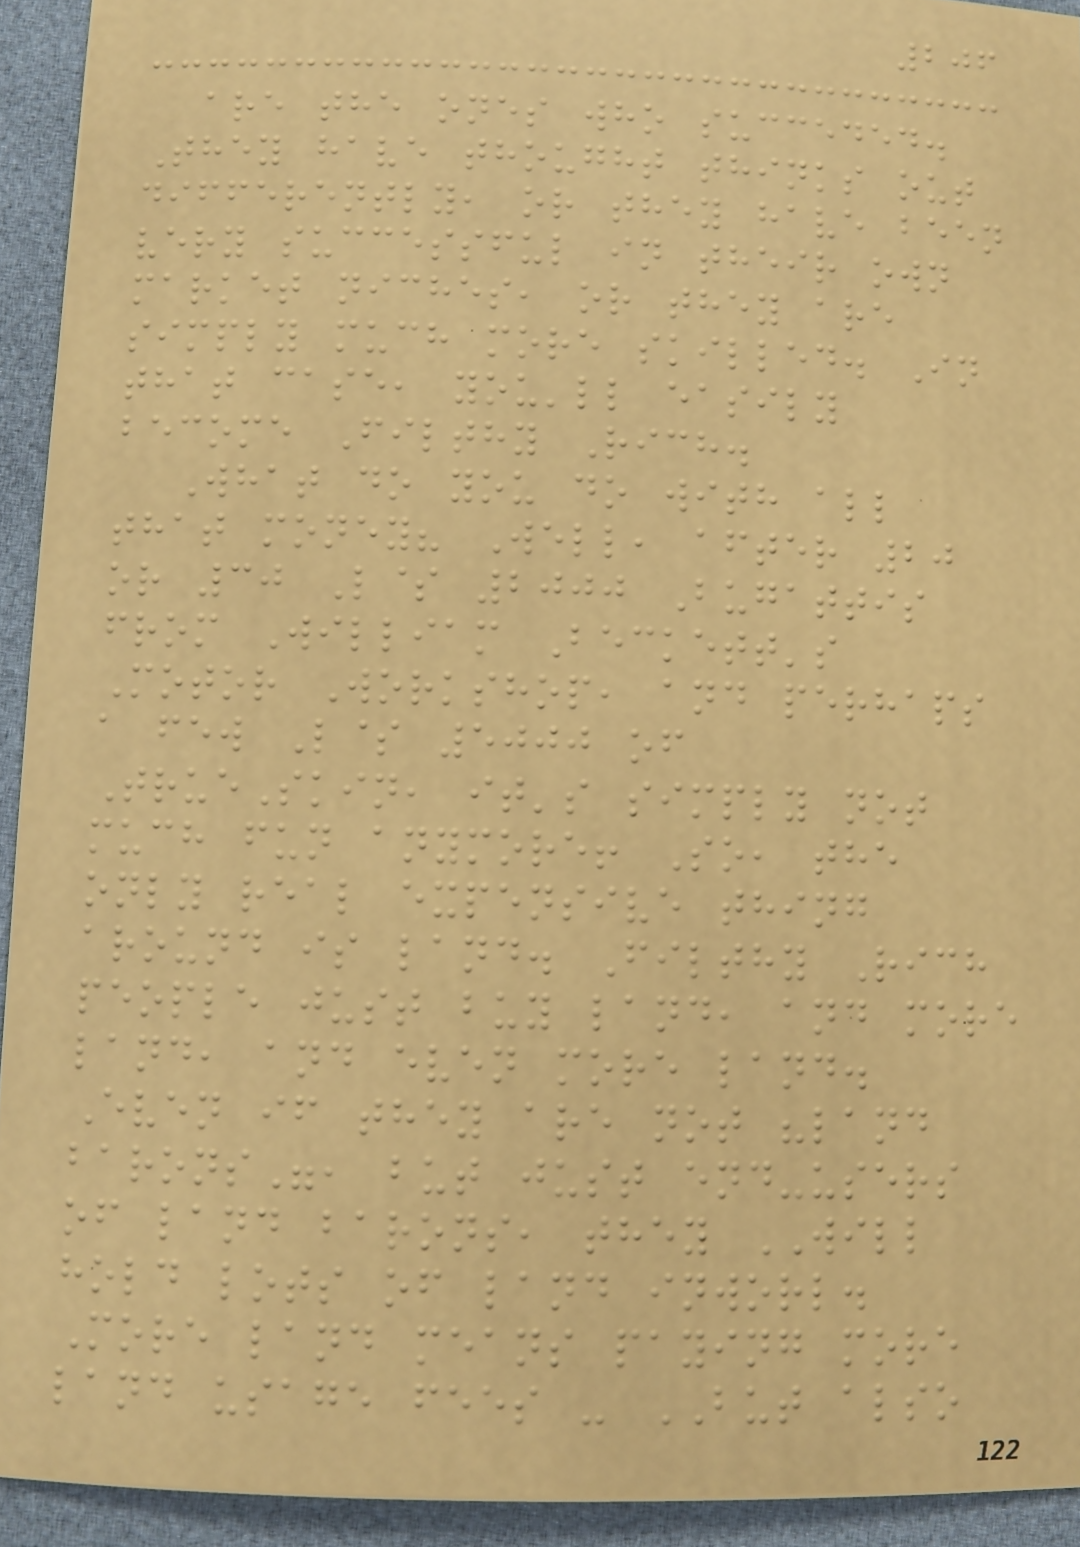206
are the ones who succeded.
They have thought thinks out
differently, or they have been
very successful in their own
market niches, or they are
simply much more skilled. In
that case, you'll easily
become Filthy Rich.
What do you do with all
that money? Well, after 20
or 30 L$ 2000 Bugattis
from William Beckett's
Motor Workshop, and perhaps
a few L$ 5000 of
TrueSkin, it's simply not
much fun anymore! So, the
only real expensive thing
around is land. Filthy Rich
people just buy land, and more
land, and even more land.
Even if they are not "land
barons", but just end-users
of land barons, they WILL
hold lots of land inworl.
More land means paying more
land usage fees - BUT also
